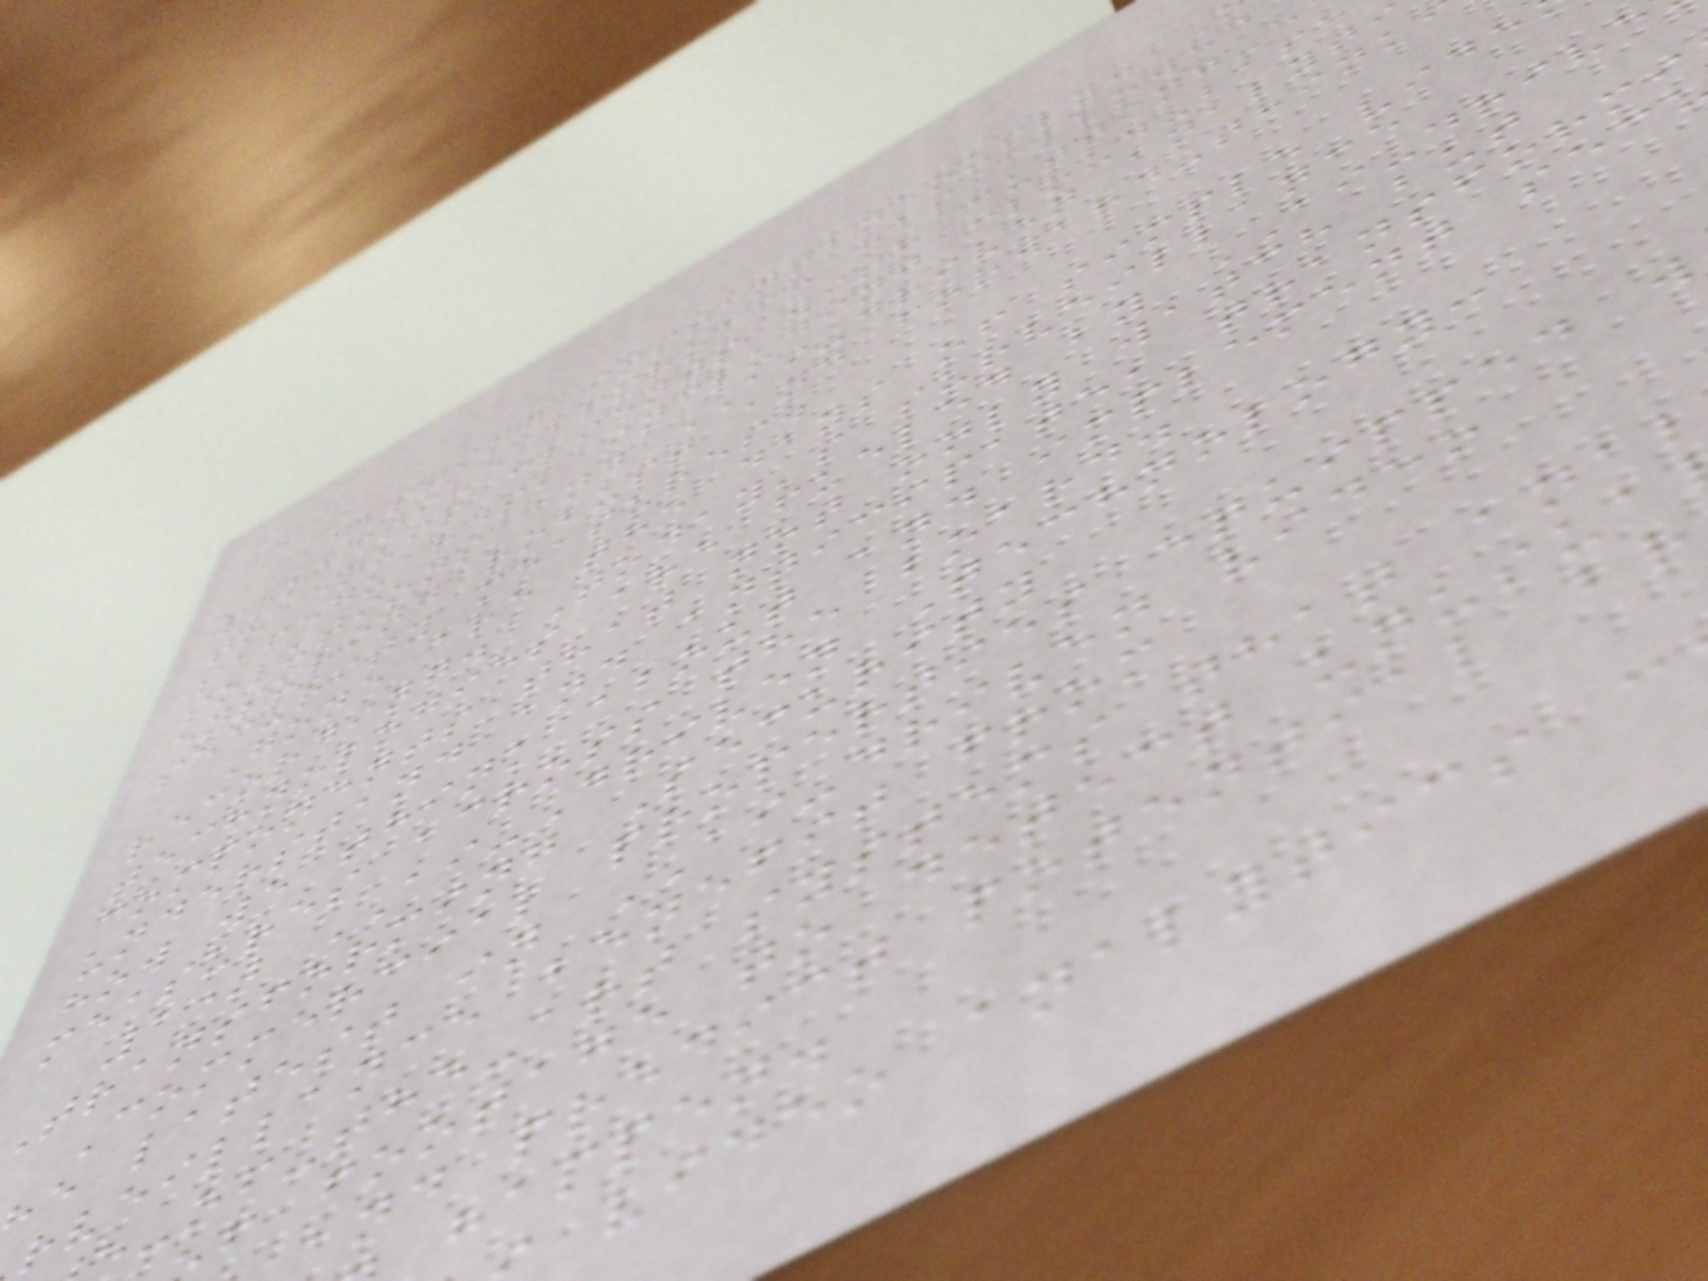adapting instantaneously.
proactive approach has allowed
to equip clients with cutting-e
safeguards, including cloud-base
solutions and AI-driven analyt
ensuring robust and forward-think
security measures.
Gone are the days of simple vide
recording. Today's surveillance
technologies are fueled by AI-drive
components that not only watch but
understand and anticipate, transformi
how we think about and implement sec
measures across the board.
1) AI-Driven Technology:
transforming Security
Commercial properties equipped w
e latest in AI-driven video
rveillance benefit from
-of-the-art systems that anal
f footage to detect unusua
and predict potential br
happen.
video analytics c
